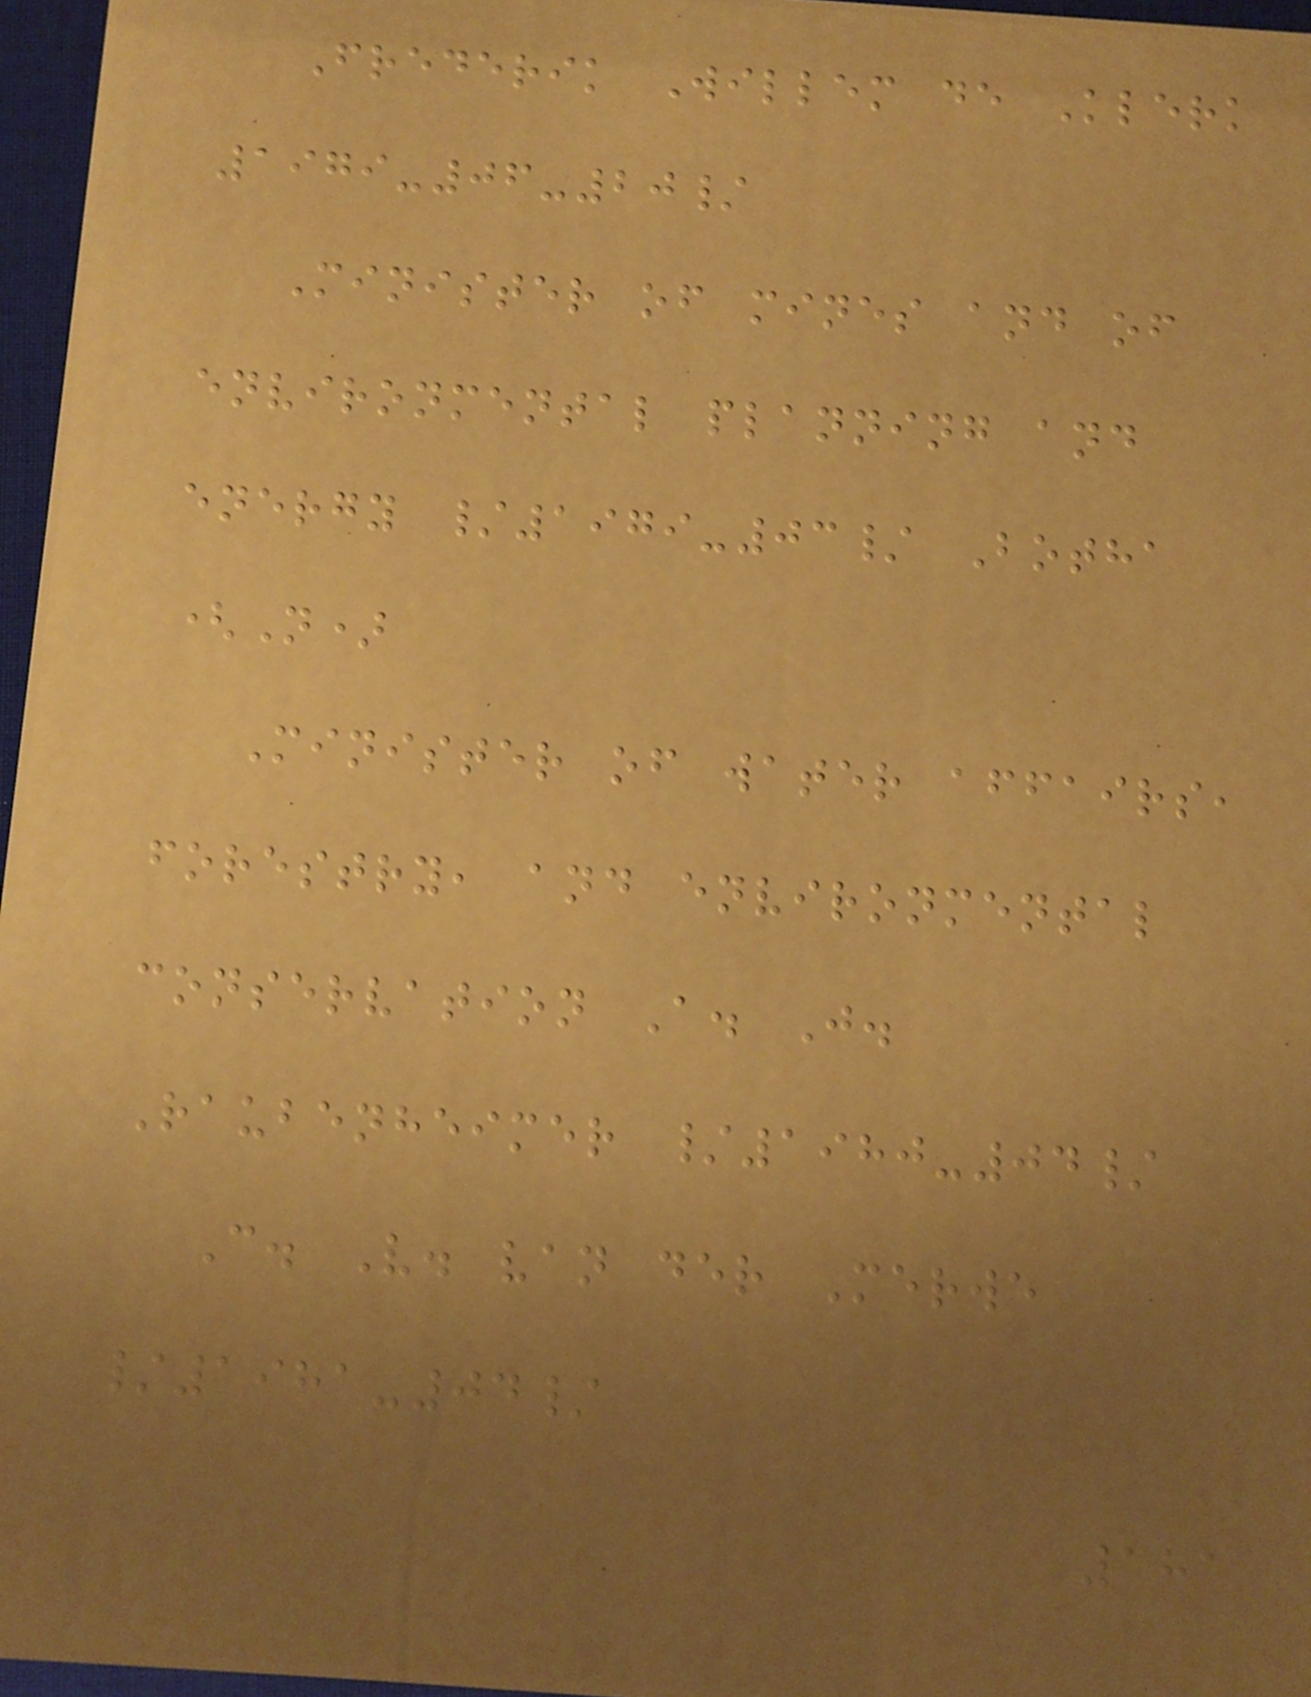Frederik Willem de Klerk
1979-06-20/
Minister of mines and of
environmental planning and
energy /1979-03/ Botha
(N)
Minister of water affairs,
forestry, and environmental
conservation A. J.
Raubenheimer /1980-04/
C. V. van der Merwe
/1981-04/
181
